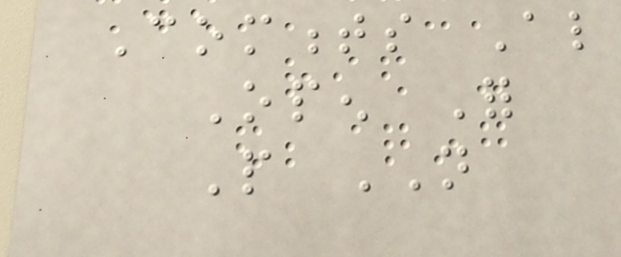Comments Also
Open For
People NOT
